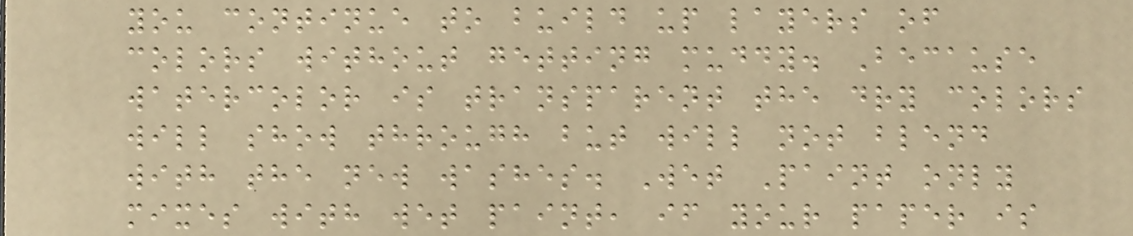you continue to build up layers of
colors without getting muddy. Because
watercolor is transparent the dry colors
will show through but will not blend
with the new washes. Wet Paint only
mixes with wet paint, if your paper is
